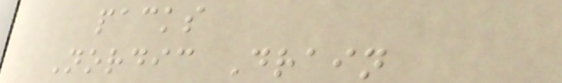packs
Nordic Drain
